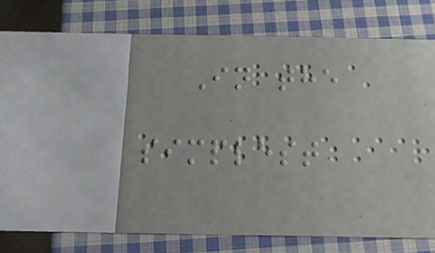In the
simplest
